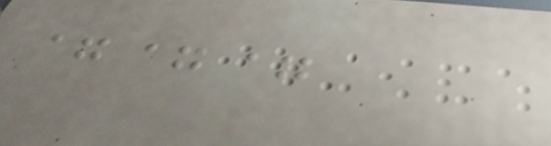===
